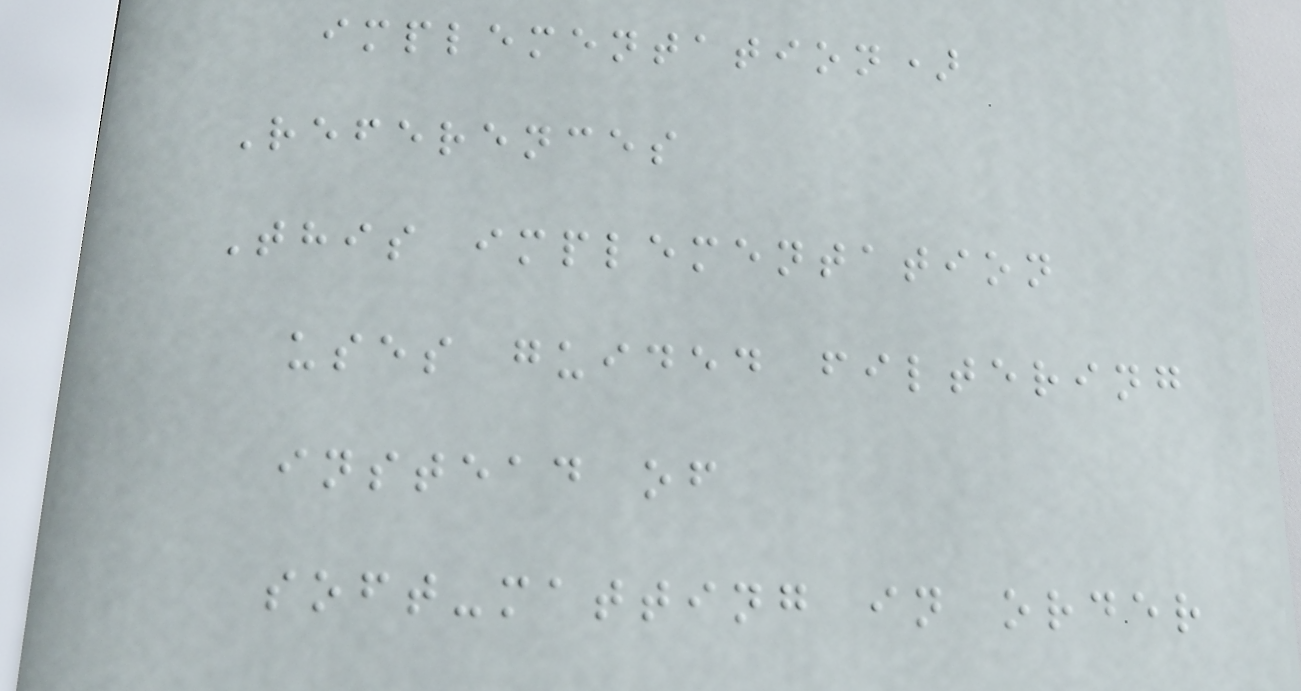implementation)
References
This implementation
uses guided filtering
instead of
soft-matting in order
